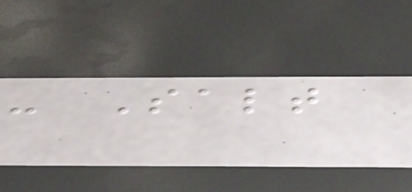- Salt
